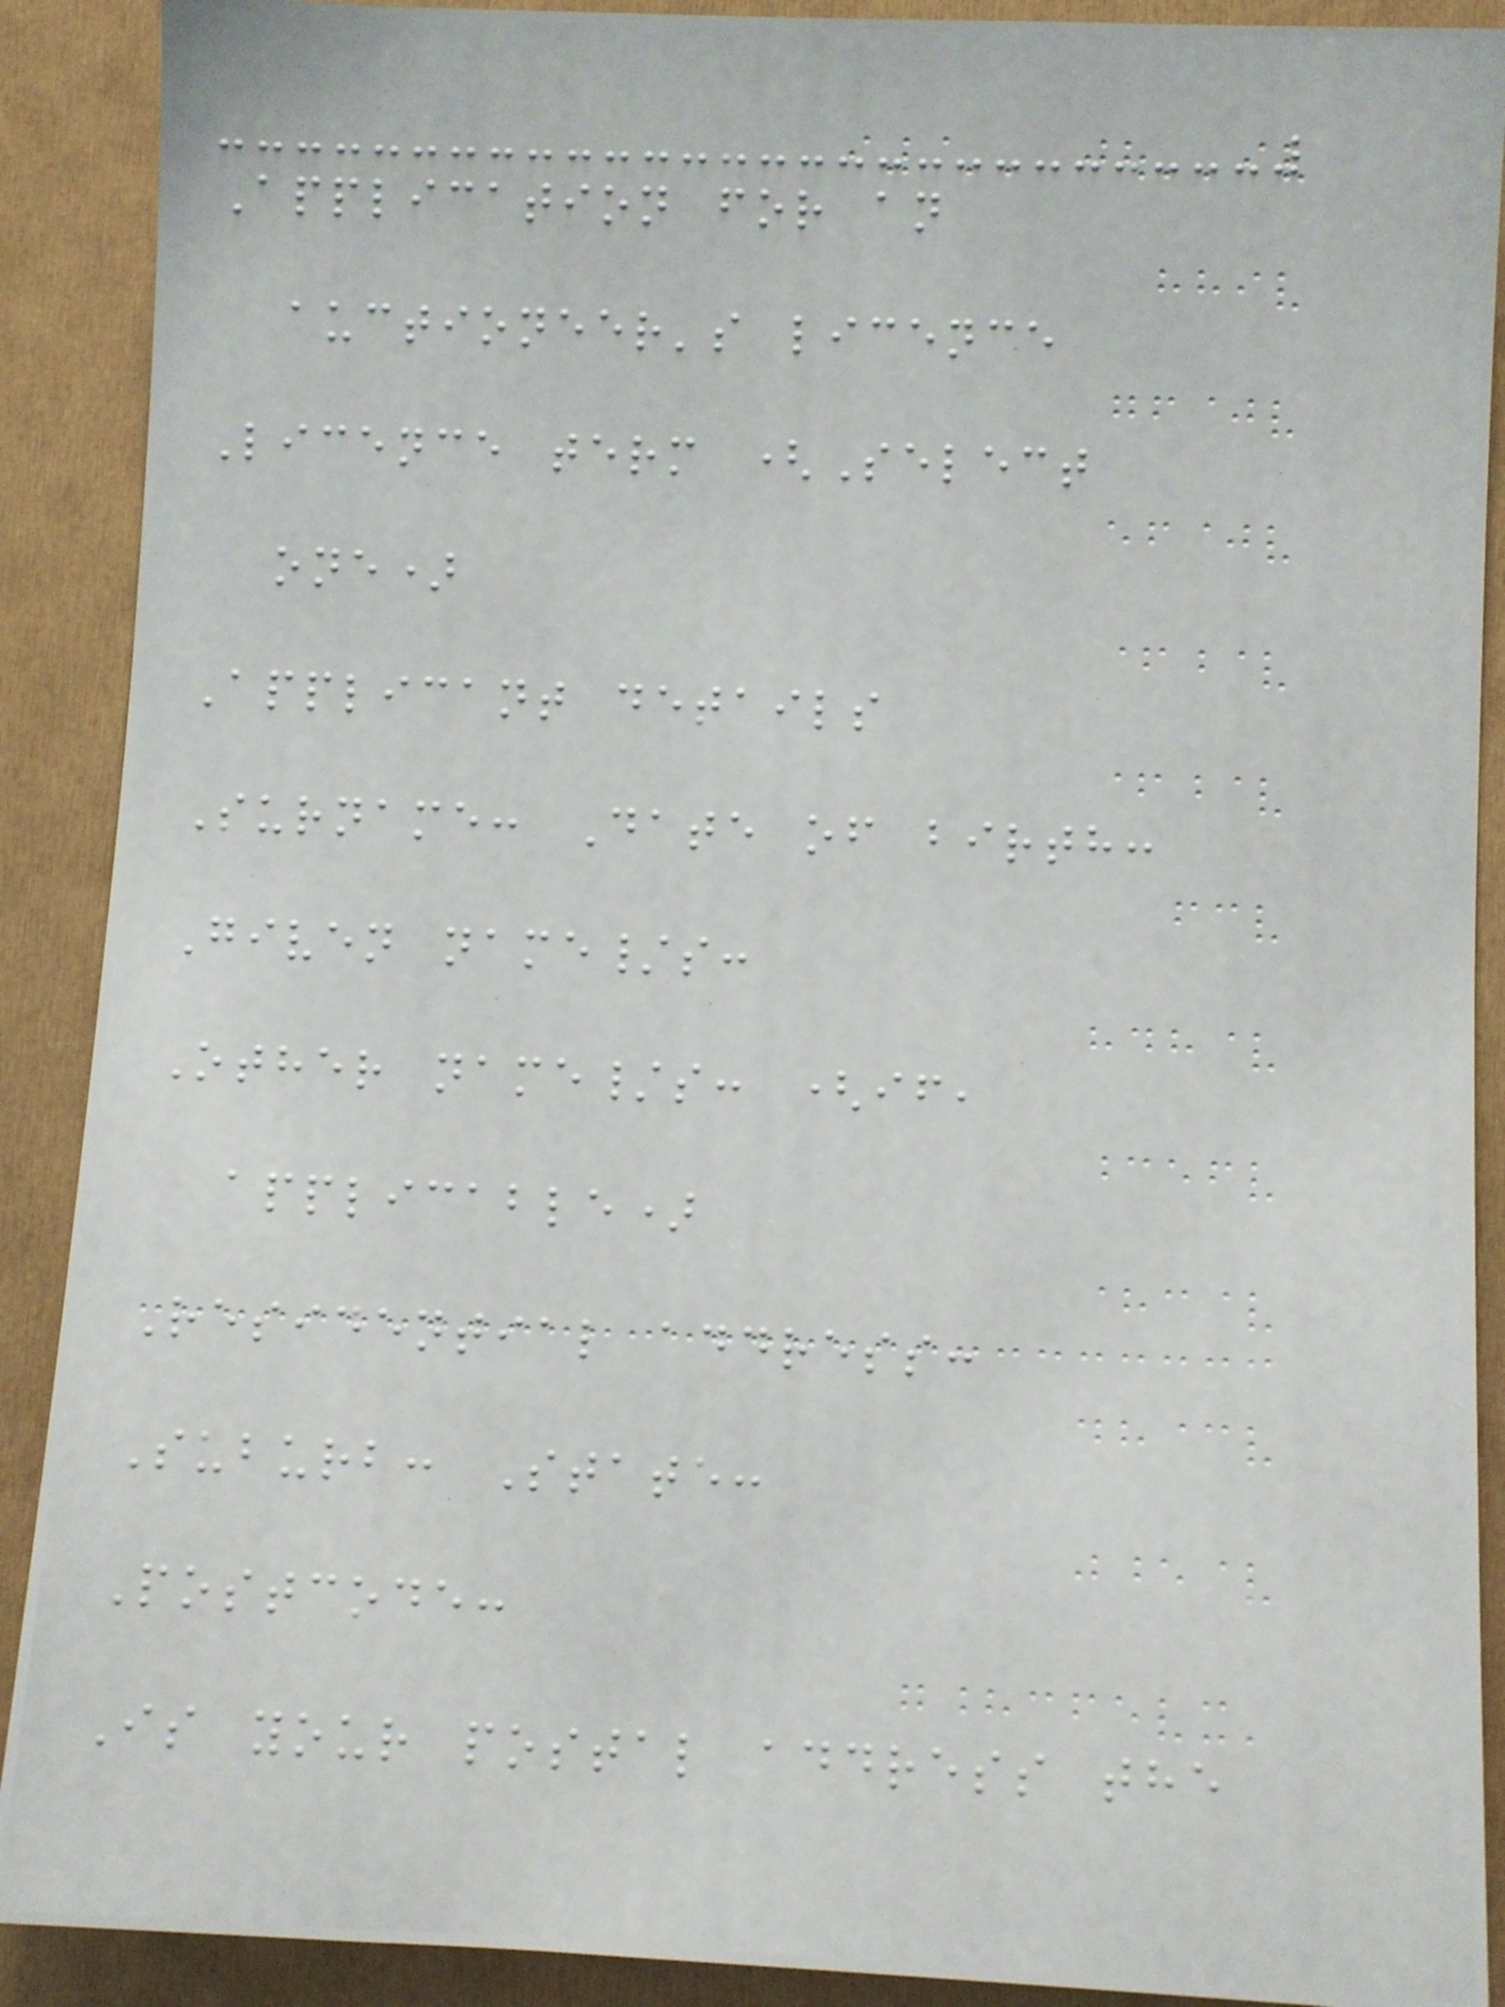Application for an
auctioneer's licence
Licence term (Select
one)
Applicant details
Surname: Date of birth:
Given name/s:
Other name/s: (if,
applicable)
Residential address:
Suburb: State:
Postcode:
Is your postal address the
